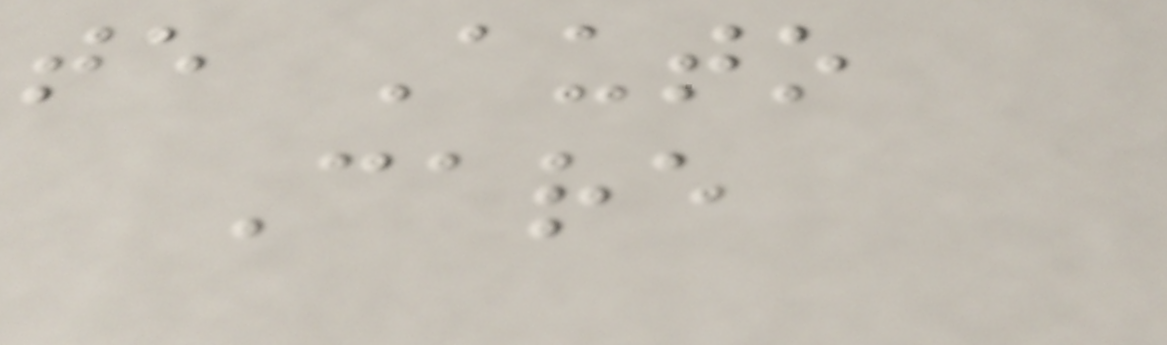te Auto
Care
